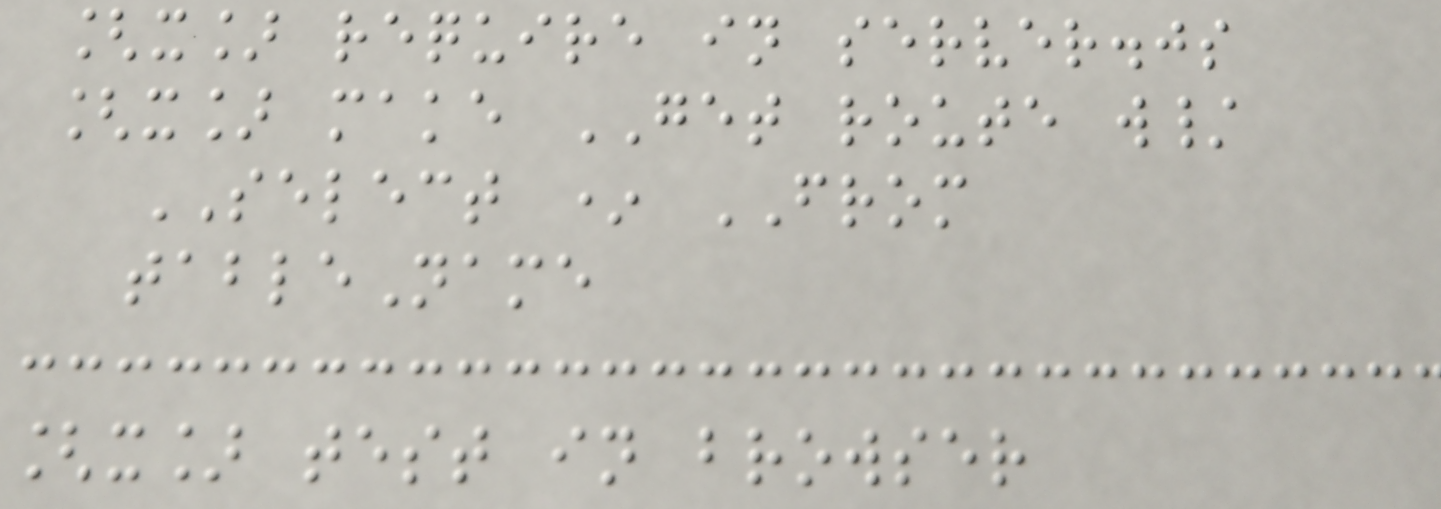[x] require in server.js
[x] make GET route w/
SELECT * FROM
tableName
[x] test in browser
